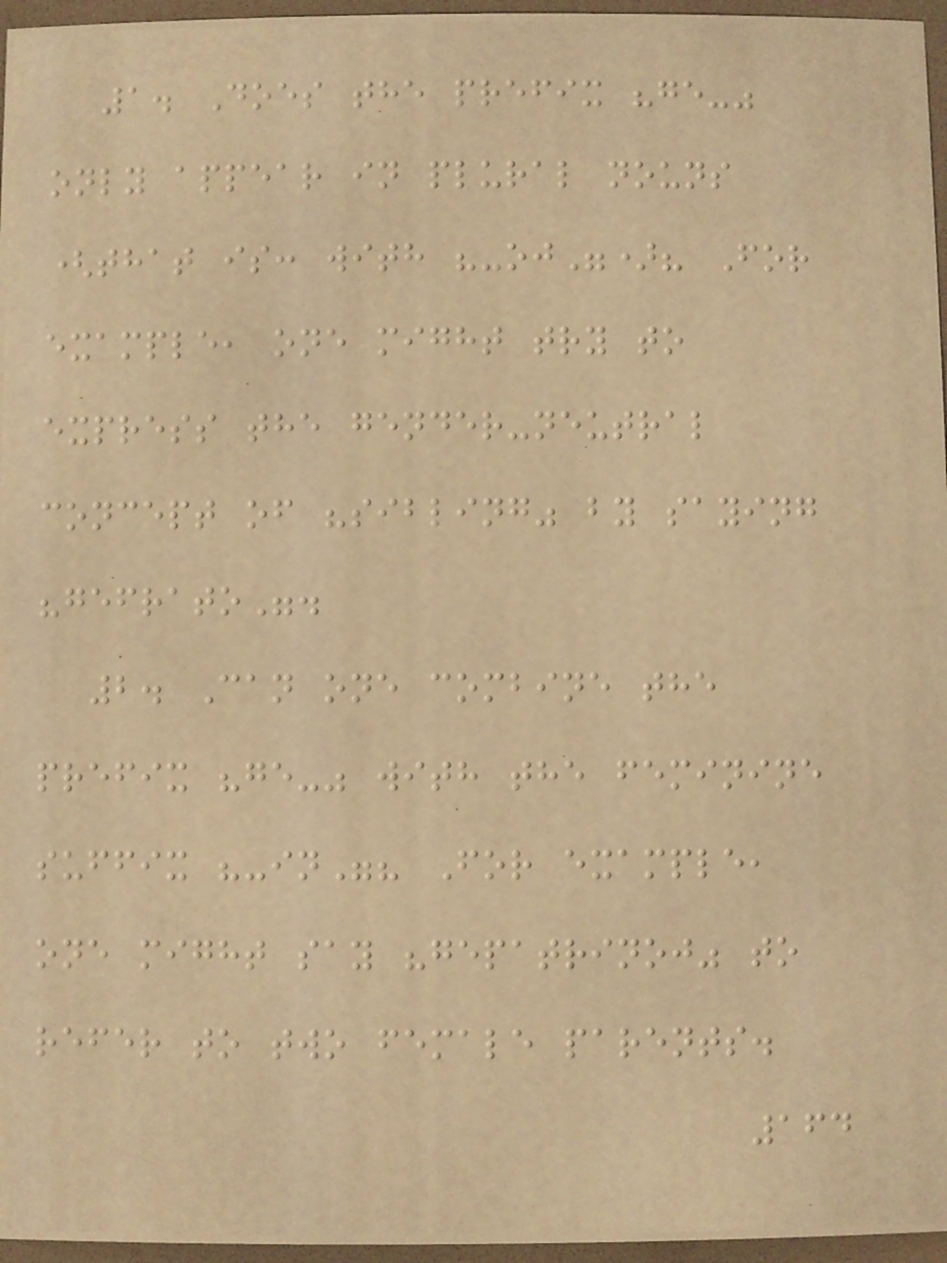1. Does the prefix "ge-"
only appear in plural nouns
(that is: with "-oj")? For
example, one might try to
express the gender-neutral
concept of "sibling" by saying
"gefrato".
2. Can one combine the
prefix "ge-" with the feminine
suffix "-in"? For example,
one might say "gepatrinoj" to
refer to two female parents.
164
